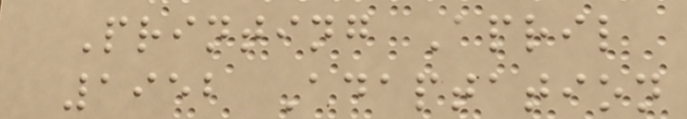Printing April
1952 Adaptation
